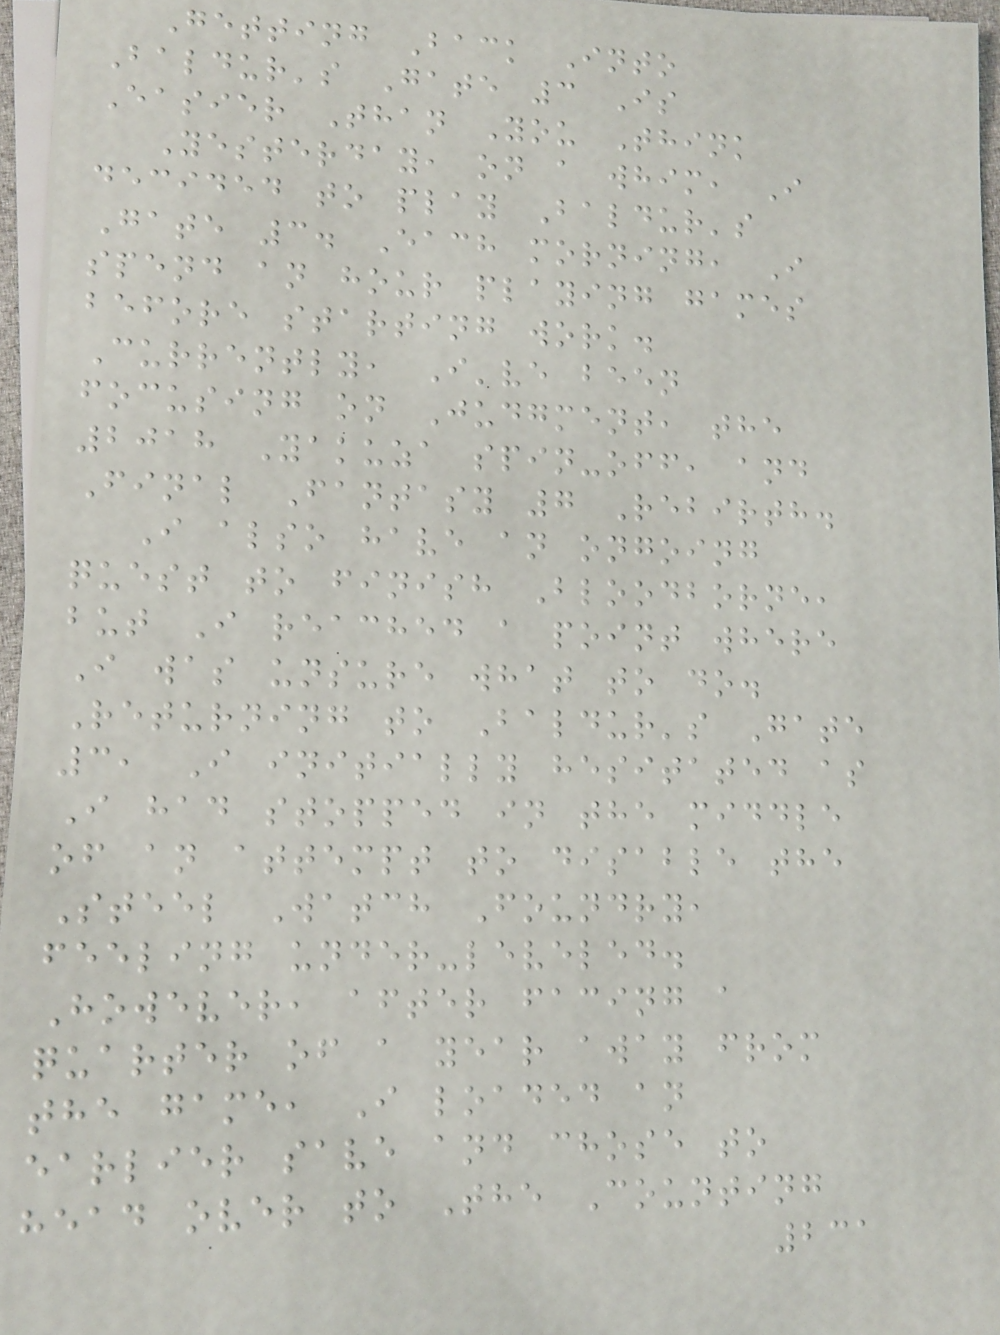Getting Back Into
Baldur's Gate 3 Is
Easier Than You Think
Yesterday, on a whim, I
decided to play Baldur's
Gate 3. Each morning, I
spend an hour playing games
before starting work.
Currently, I've been
focusing on Judgment, the
2018 Yakuza spin-off, and
Final Fantasy 7 Rebirth.
I also have an ongoing
quest to finish Bloodborne,
but I reached a point where
I was unsure what to do.
Returning to Baldur's Gate
3, I initially hesitated as
I had stopped in the middle
of an attempt to disable the
Steel Watch Foundry,
feeling under-leveled.
However, after facing a
quarter of a year away from
the game, I loaded an
earlier save and chose to
head over to The Counting
231
